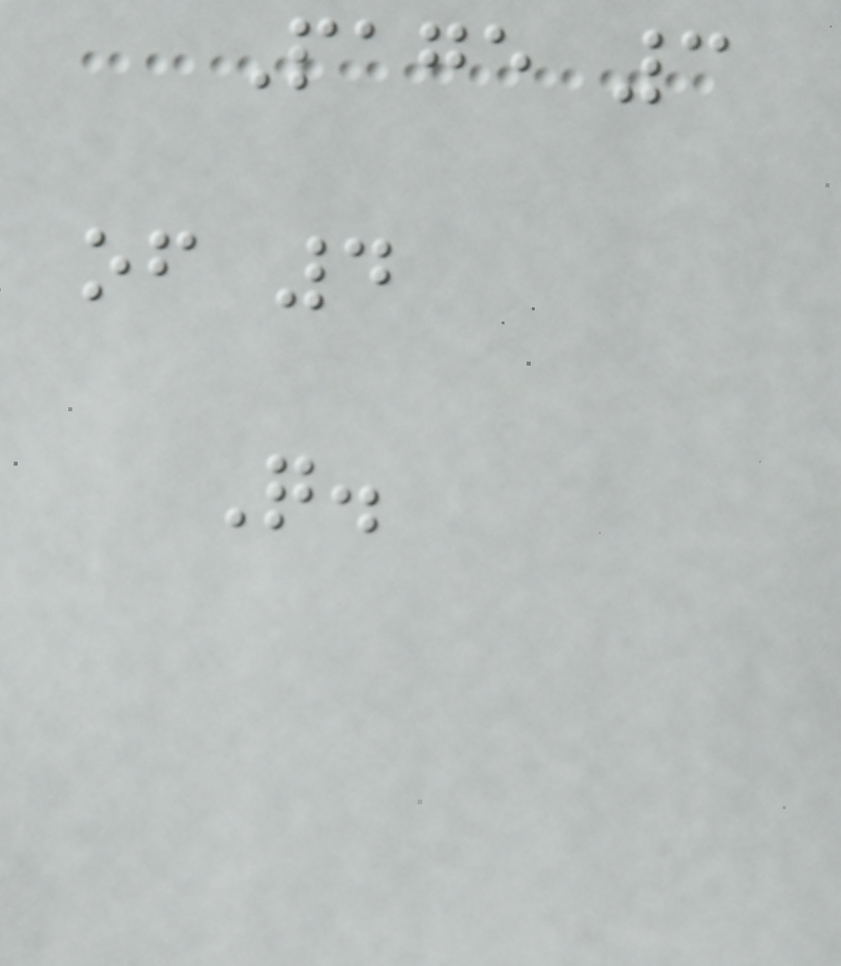Page 3
of 4
Q.
